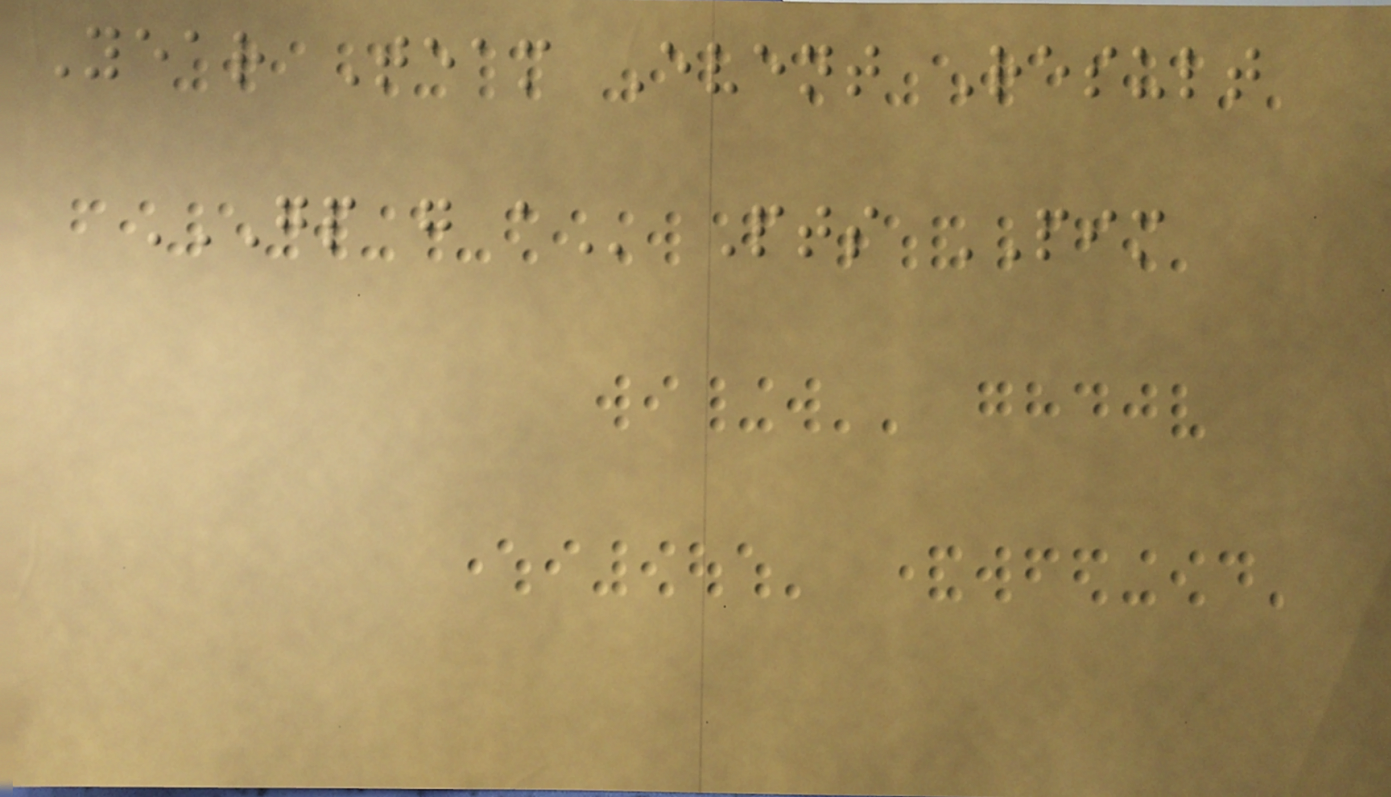Year Team Event Result
GP G A Pts PIM
